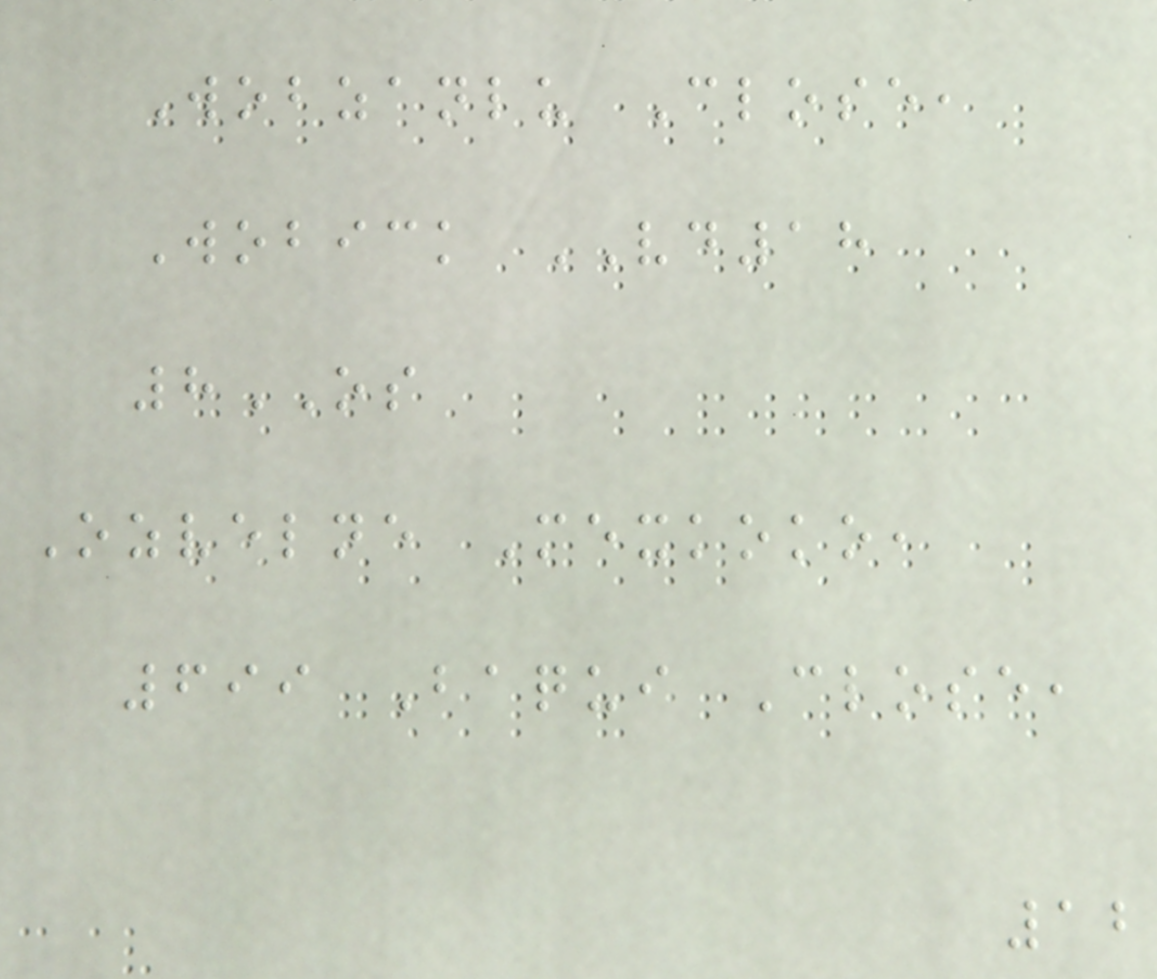Wobzanlu Close,
Wobick VD18
8OS
Ozvelne Mexkoko,
699 Baqui Close,
12
